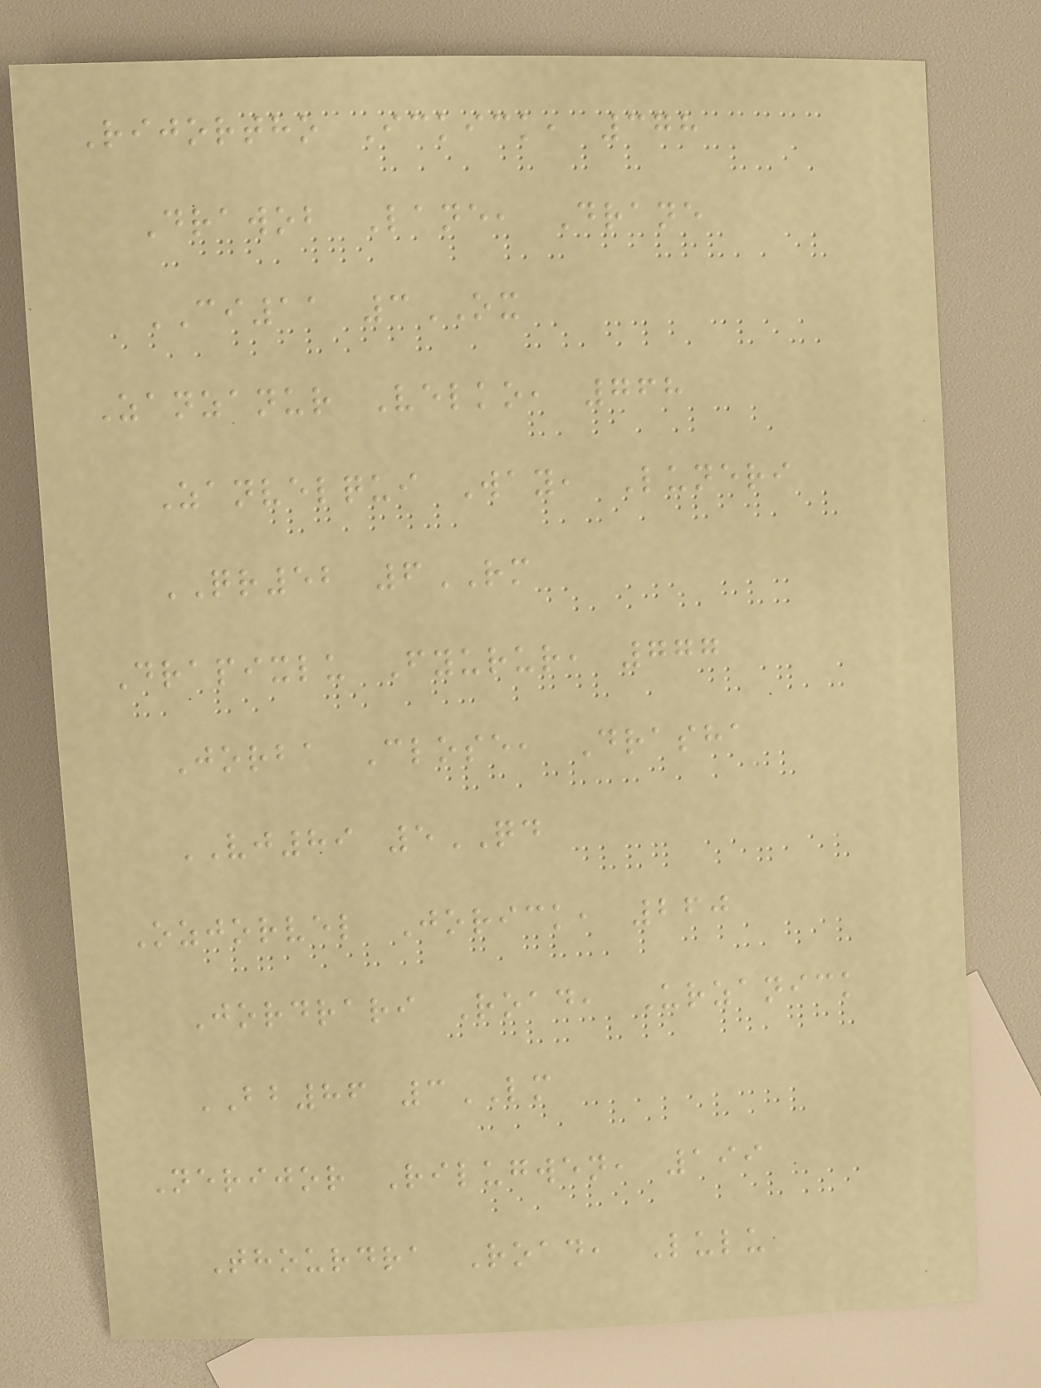Rijortho Ickick, 378
Drawob Lane, Drane
CI11 3OX
Zanzanur Velko, 768
Zanvelqui Way, Luneri
QR52 6RM
Drapixlu Fyurur, 777
Jorba Close, Drasha
VJ89 5QD
Ozjorvel Jorick, 260
Jordrari Road, Urzanick
BB86 3LM
Nerijor Rilugwen, 199
Thourdra Road, Lulu
